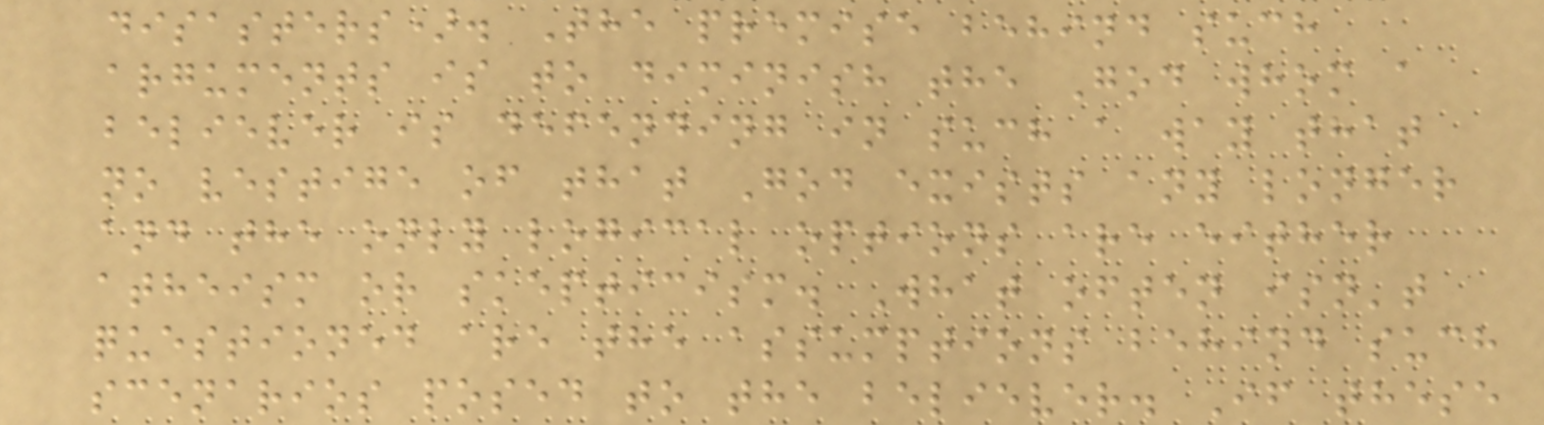disasters). The premise behind such
arguments is to diminish the God whom a
believer is defending in such a way that
no vestige of that God exists any longer
and the only logical options are either
atheism or skepticism. What often isn't
questioned are the assumptions behind such
scenarios posed to the believer. If these
